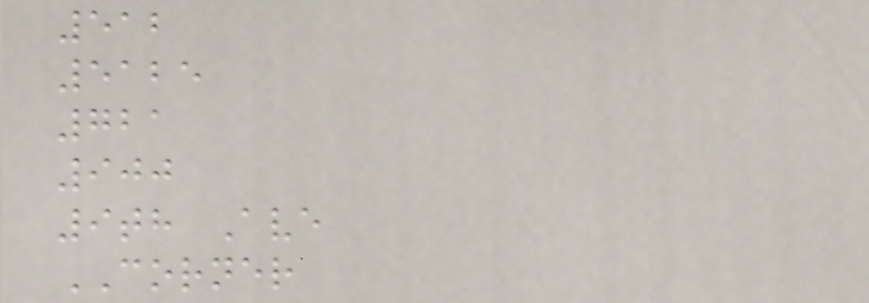512
5125
721
900
9th Ave
CORNER
